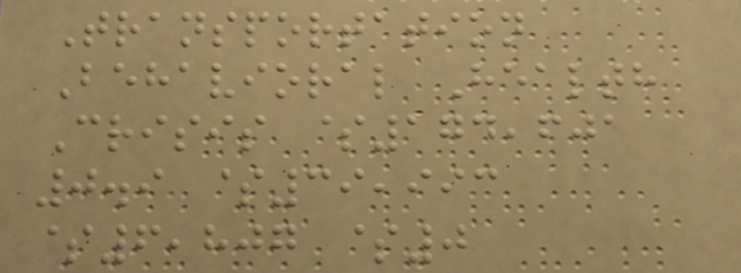Transportation
Behavioral Health
Crisis $174,601
0.9 $39,993
$6,807 $0
